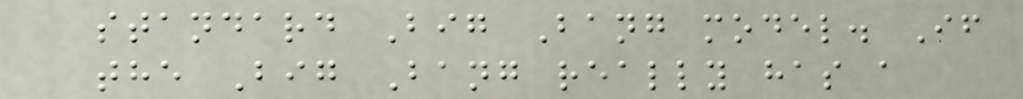standard Big Bang model. If
the Big Bang really has a
